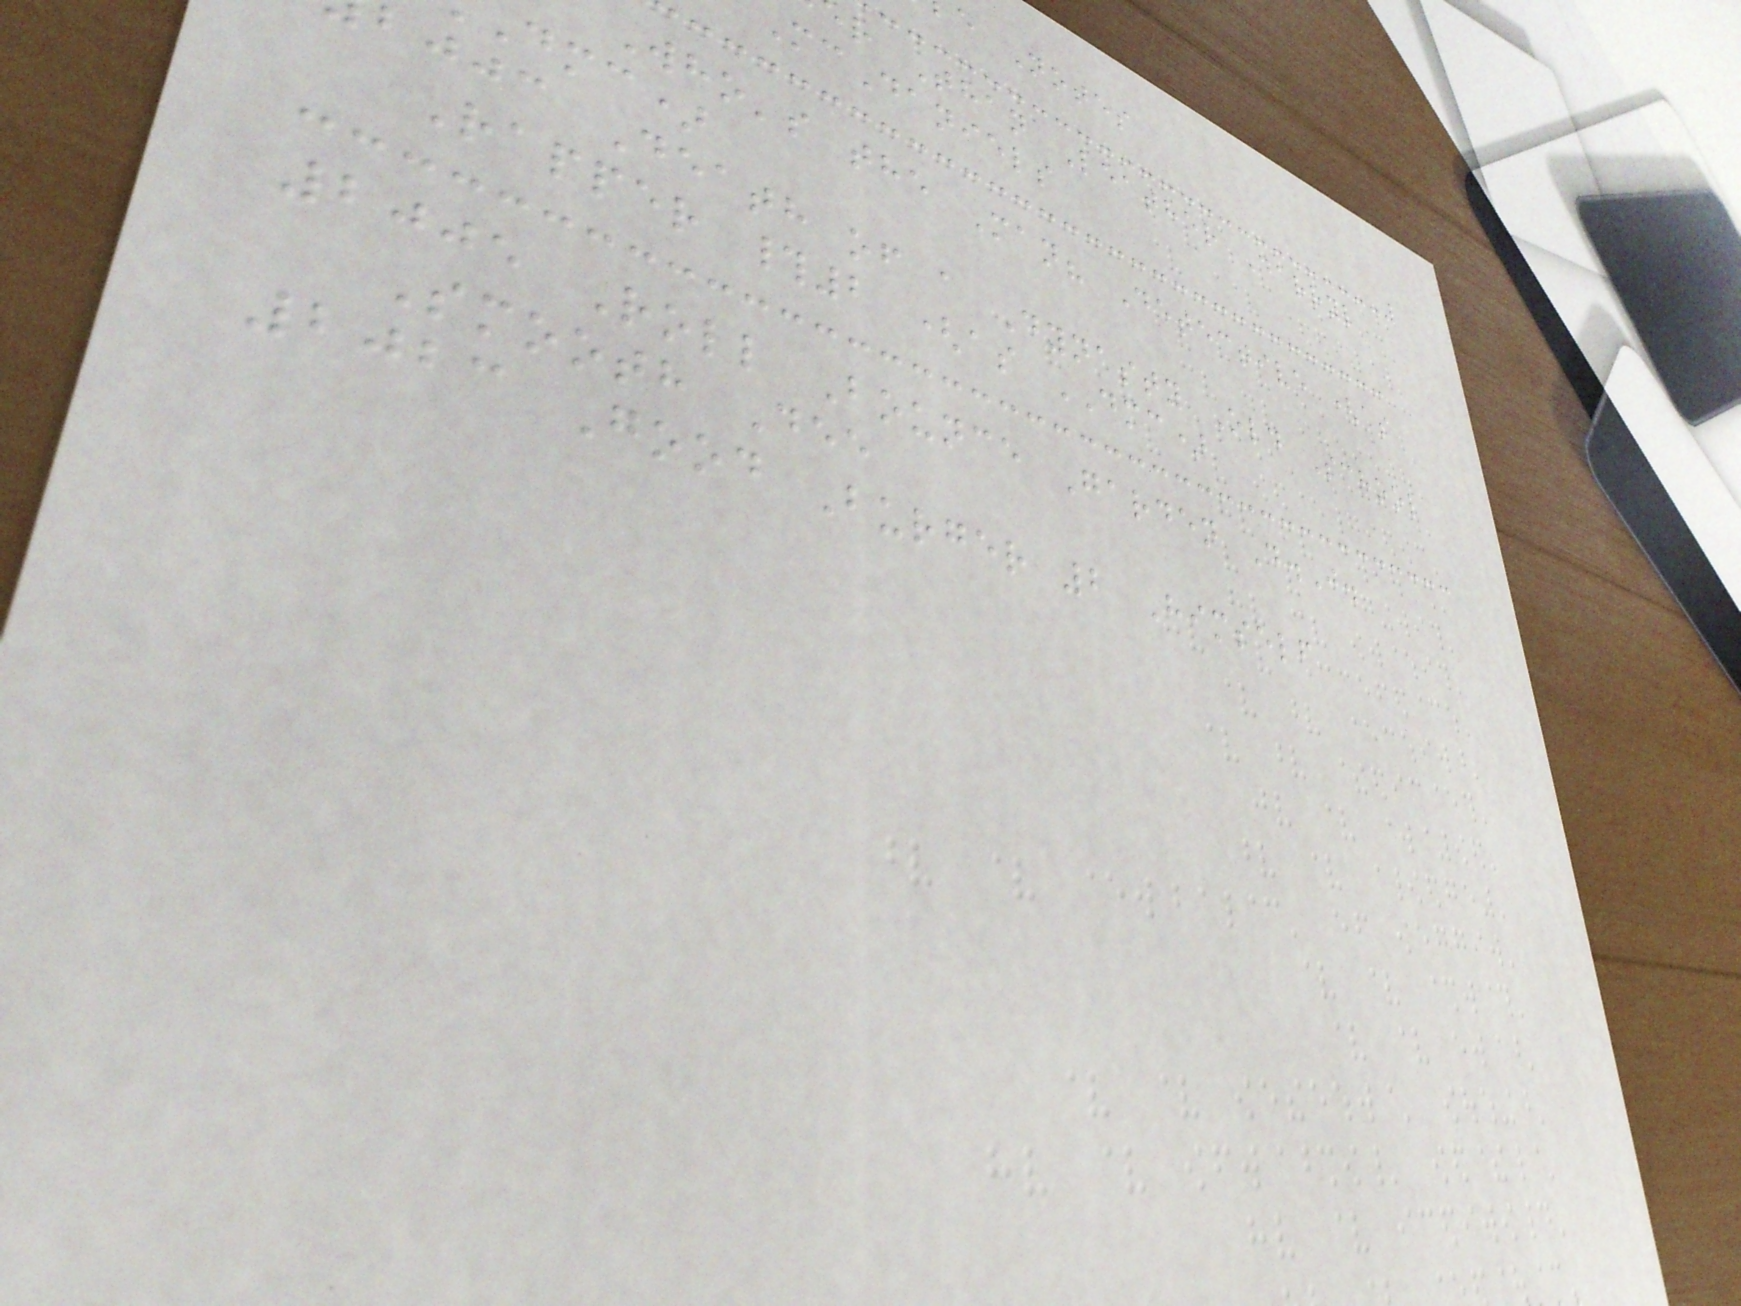e Notes
r Than Leather Darryl
McDaniels
Who's the Man? Detective (as
dmc)
bjjc Death of a Dynasty Old School
Rapper #2 (as DMC)
2005 Roll Bounce Garden D.J.
Smooth Dee
2023 Good Burger 2 Himself
